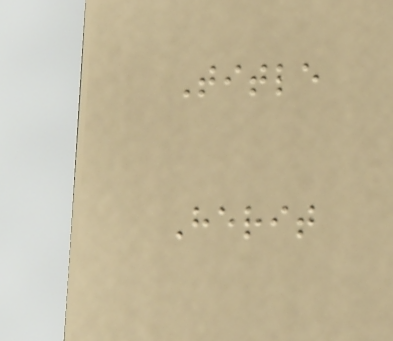Title
Herit
